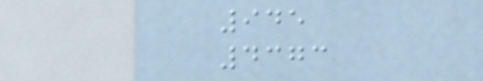945
4373
